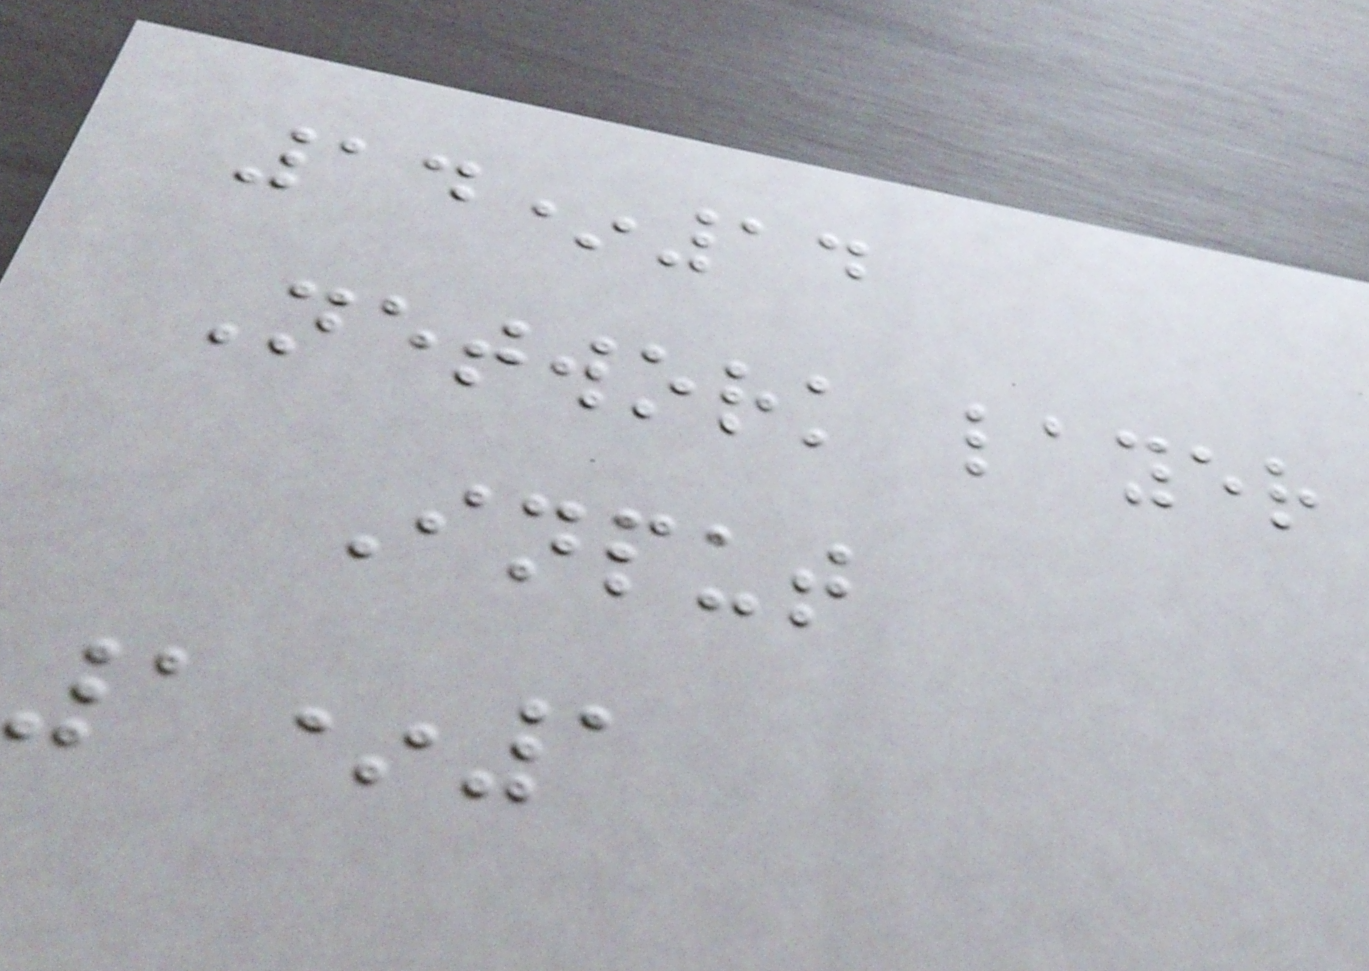14*14
Network layer
Input
1*1
